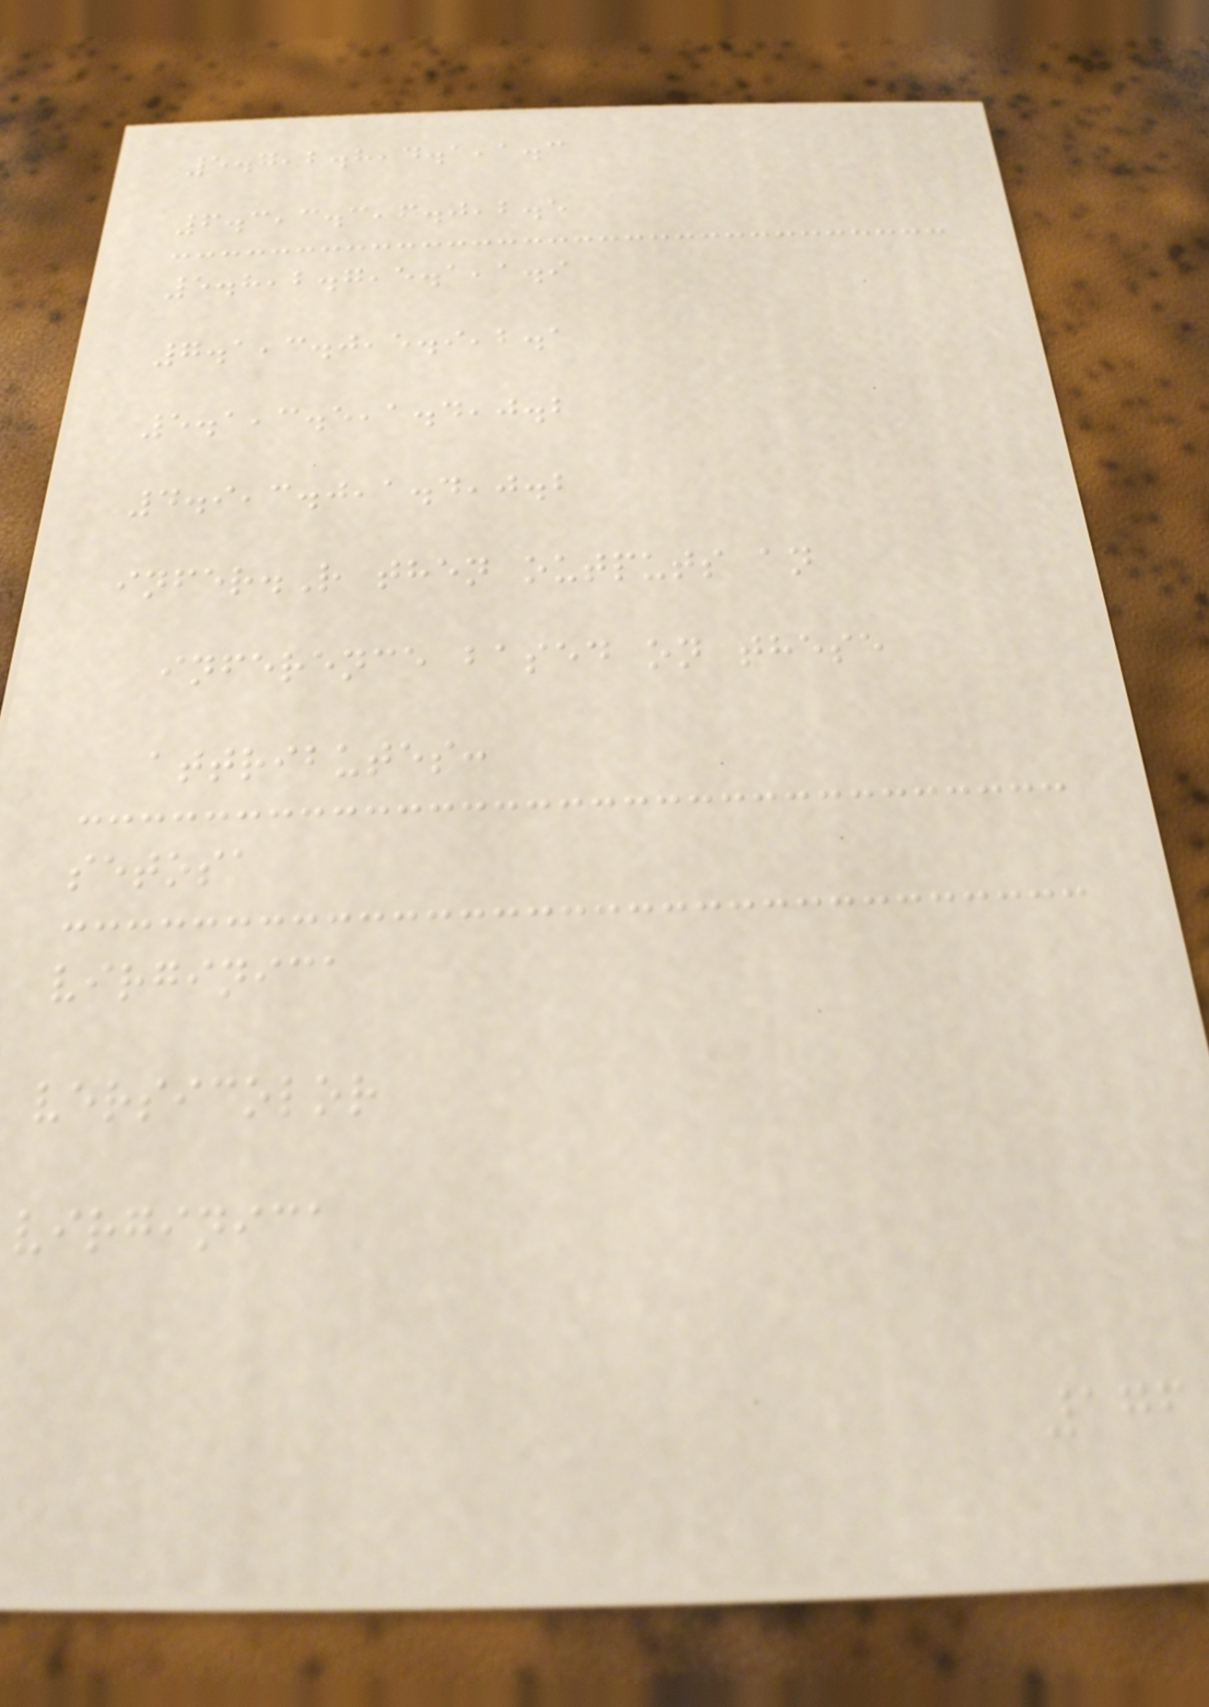5.7,2.8,4.1,1.3
6.3,3.3,6.0,2.5
5.8,2.7,5.1,1.9
7.1,3.0,5.9,2.1
5.1,3.5,1.4,0.2
4.9,3.0,1.4,0.2
infer.R then outputs an
inference based on these
attributes:
setosa
virginica
versicolor
virginica
176
